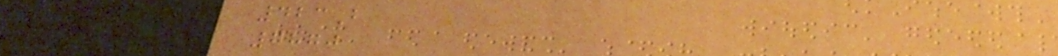423B
7870
